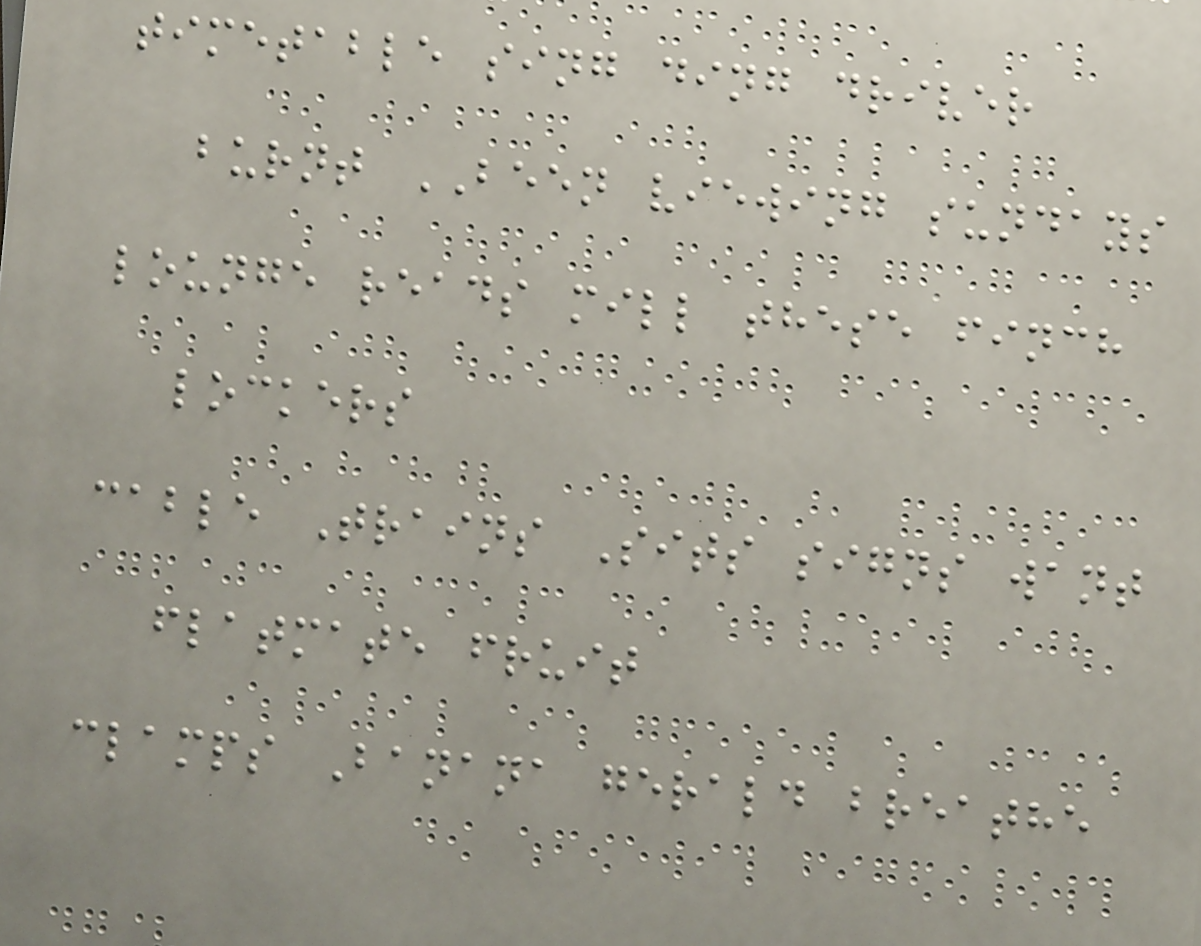timetable sing ding driver
burnt BEEN viewing sundays
lounge reads mill these finch
lockers
cable Trains Sits signs want
flatmate fruit
clamps Banana gerald breathe
